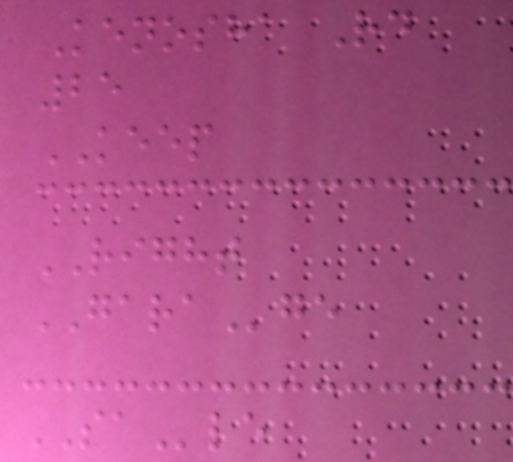Kenosha Rd
25
KEEP
RIGHT
GARAge
SAle
